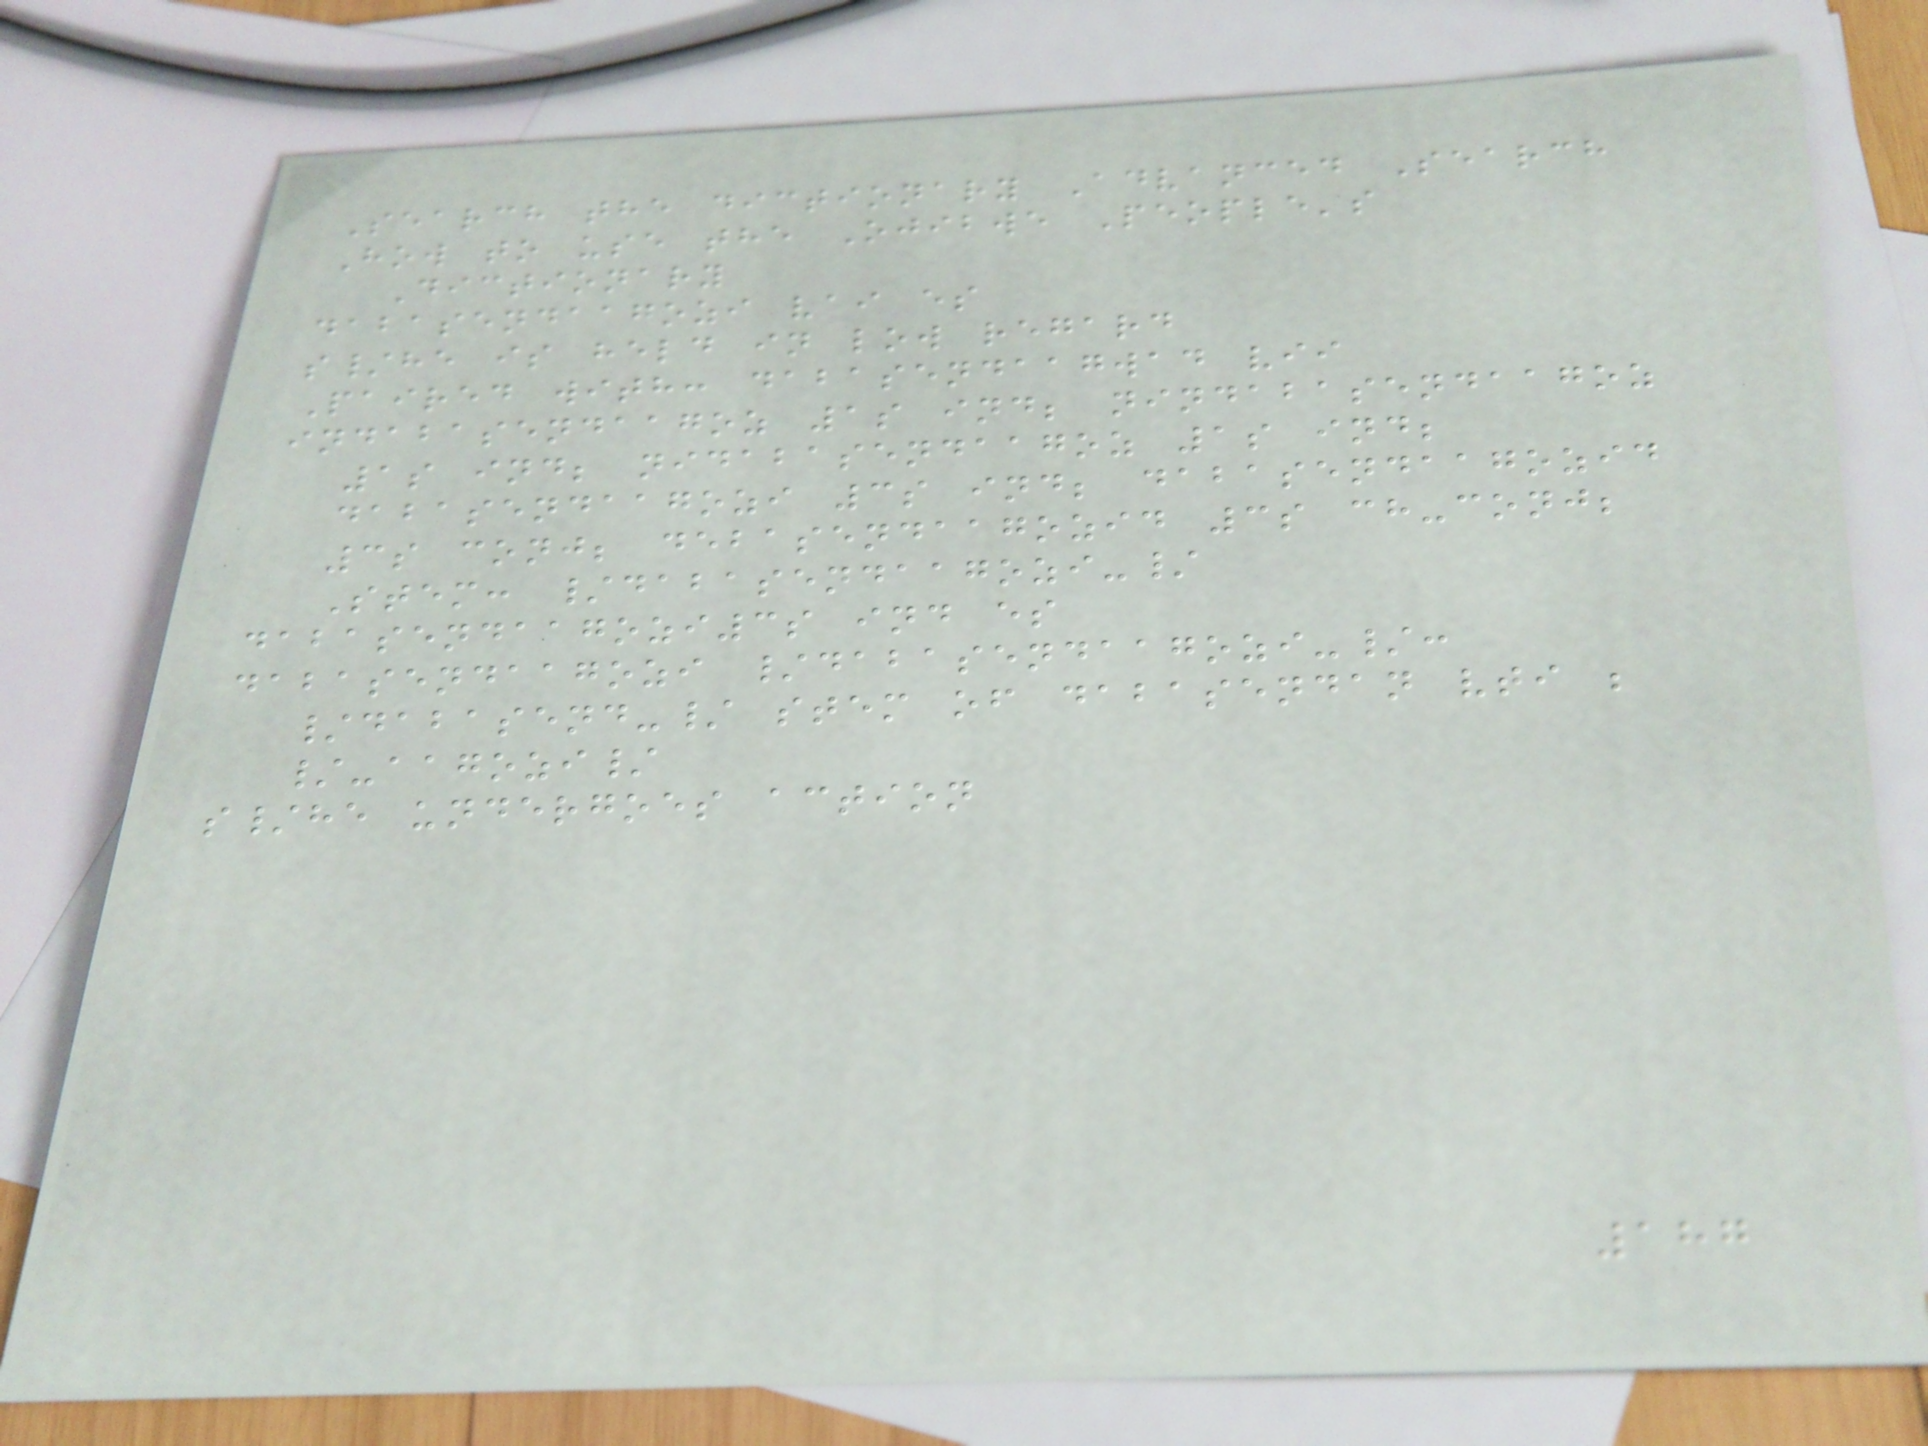Search the dictionary Advanced Search
How to use the Ojibwe People's
Dictionary
dabasendaagozi vai es
s/he is held in low regard
Paired with: dabasendaagwad vii
indabasendaagoz 1s ind; nindabasendaagoz
1s ind; nidabasendaagoz 1s ind;
dabasendaagozi 3s ind; dabasendaagozid
3s conj; debasendaagozid 3s ch-conj;
Stem: /dabasendaagozi-/
dabasendaagozi3s ind es
dabasendaagozi /dabasendaagozi-/:
/dabasend-/ stem of dabasendan vti ;
/-aagozi/
s/he undergoes action
187
